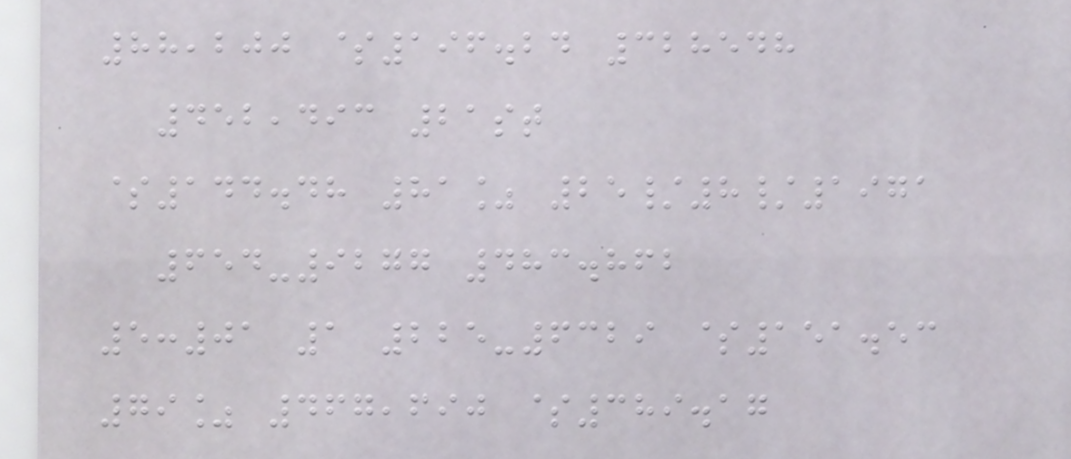88,200 $196.24 328548
452,493 21st
$144.48 81% 25/8/1971
654-9277 483.862
5:01 1 225-6329 $151.53
79% 467,690 $389.17
